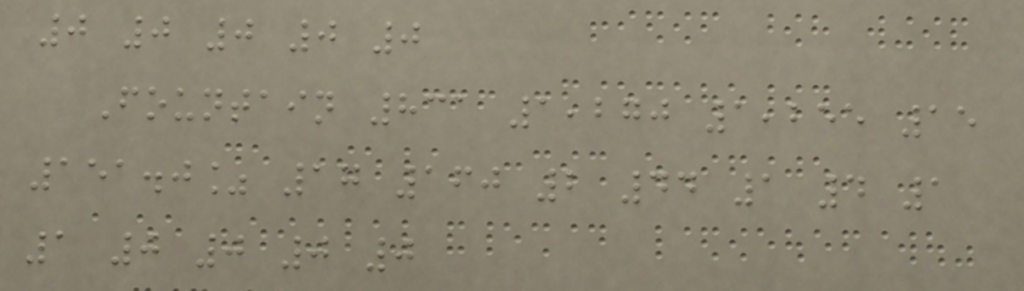0 0 0 0 0
Fountain 831 1,270 1,255 15
151.0% 17 160 2 44 1 4 1
1 0 0 0 0
